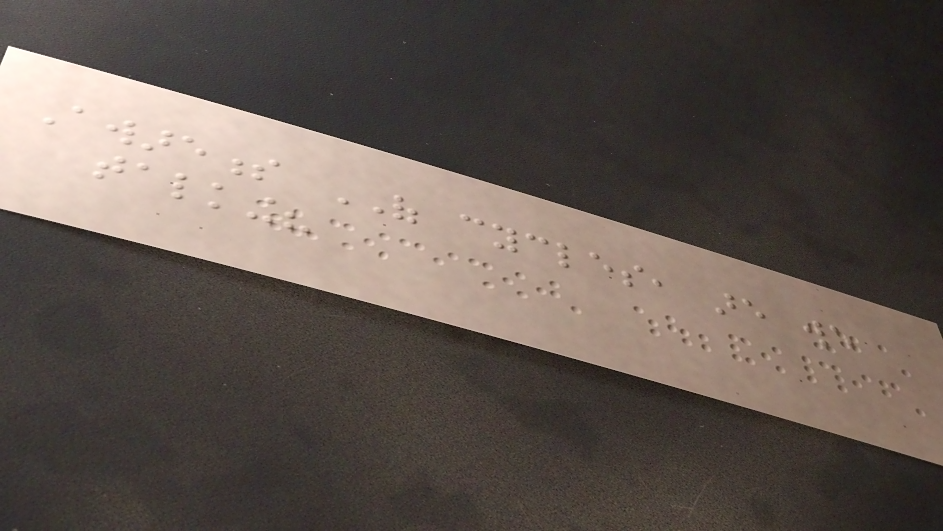Awareness OF cycles, are we
talking?
